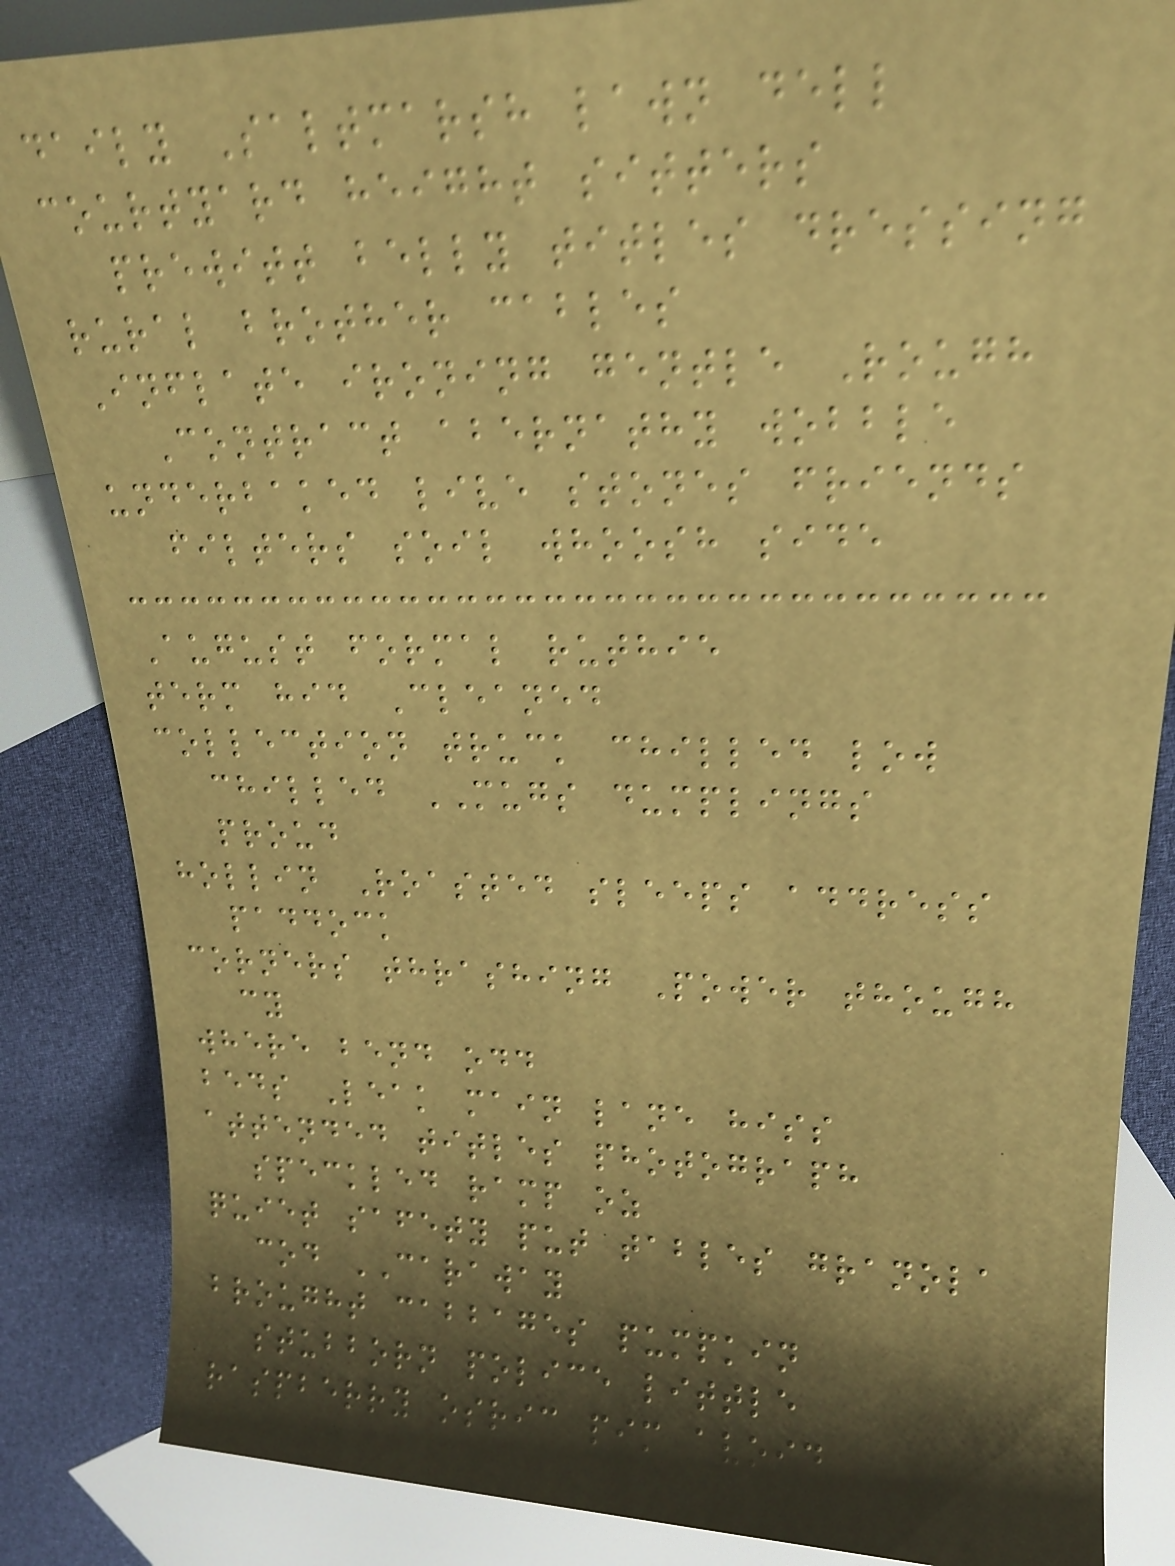daily Saltmarsh lawn dell
courtyard height sitters
prewitt belly titles dressing
rural brother cables
Inflate ironing gentle Rough
Contract abernathy wobble
underbaked live stones friends
filters soil whoosh side
August formal ruthie
term hid Cleaned
collection truck chilled low
chilled MUGS dumplings
proud
hollin Roasted sleeps address
paddock
corners thrashing Power though
cy
where bend odd
beds Leak main lane hiss
attended titles photograph
speckled ramp oz
quiet safety put tables granola
cod CARAWAY
brought cabbages pumpkin
stubborn police little
raspberry osric pim avoid
